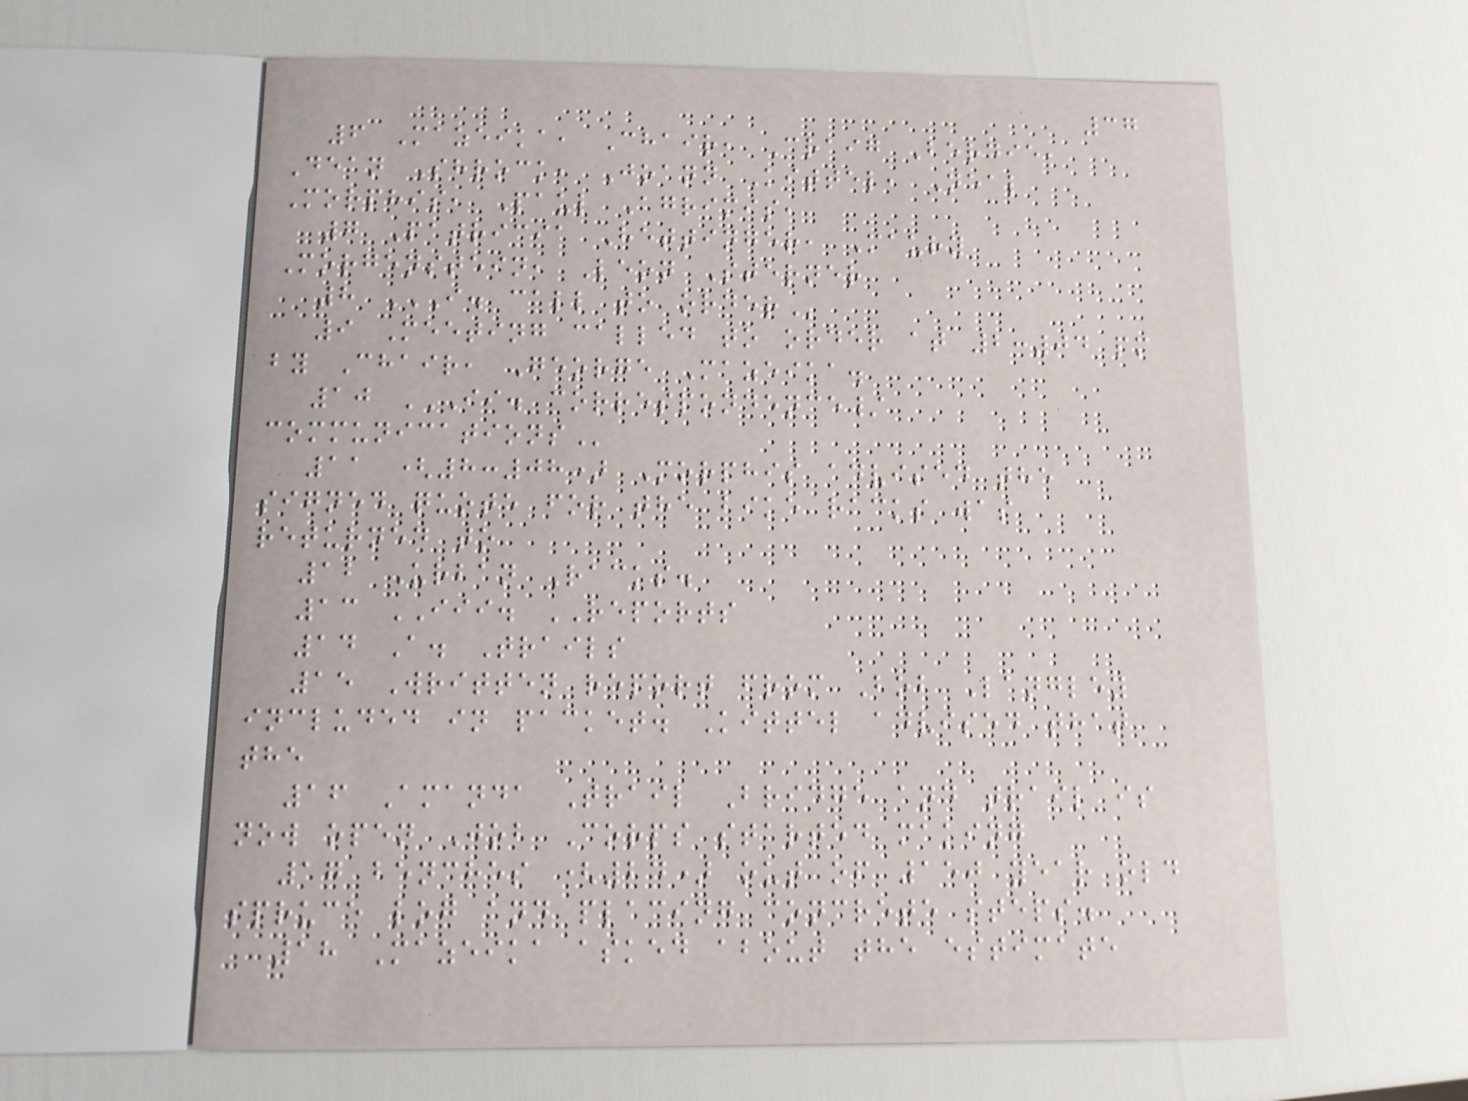37
6 Mazeika, Chair, Craig Berdie,
Dean Shrock, Joann Kittel, Neal
Morphis, Paul Agrimis,
7 Patricia Hettinger, Maury
Morgenstein, Leon Sterner
8 I. CALL TO ORDER
9 Meeting called to order at 2:04 pm
by Chair, George Mazeika.
10 II. CORRESPONDENCE/
COMMUNICATIONS
11 (8:08) Morphis advised the
signed quote for the bike racks was
returned to
12 Urban Racks.
13 III. REPORTS
14 A. Trails
15 Written report from Bob Langley
included in packet. Kittel advised that
the
16 Amanda Trail Bridge and trail is
now open Job Corps started making
17 benches (24) out of 150 year old
spruce log and placing concrete steps.
18 Mazeika asked about the estimate
